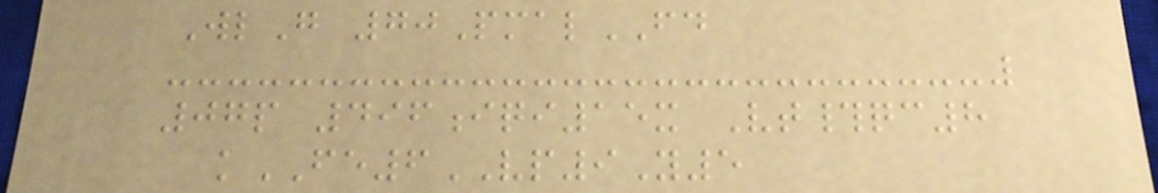WlG 70PmalFD
07p 496iqi15x Vt#qc8
kFE6VP9Y5
